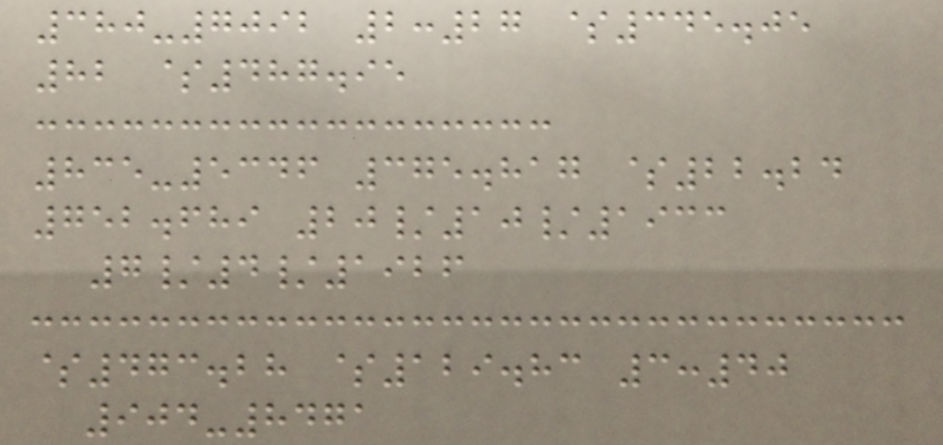380-7092 2:27 $345.05
82 $487.95
835-5346 375.817 $22.24
752.689 20/10/1933
7/4/1926
$473.28 $129.83 3:40
904-8471
